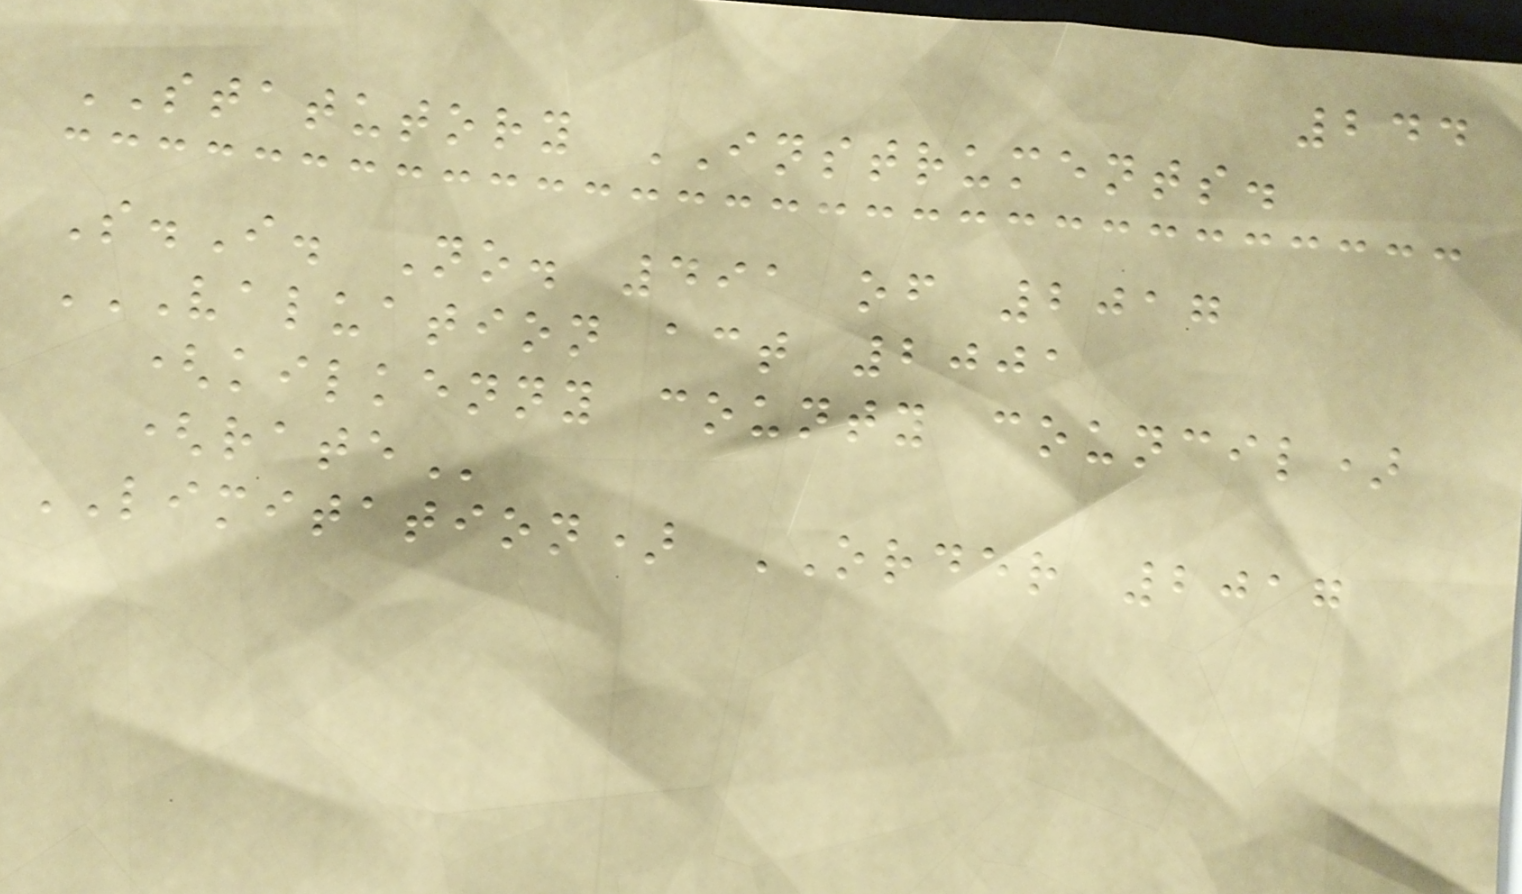244
STATUTORY INSTRUMENTS.
S.I. No. 491 of 2017
VALUATION ACT 2001
(KILKENNY COUNTY COUNCIL)
(RATE
LIMITATION) ORDER 2017
